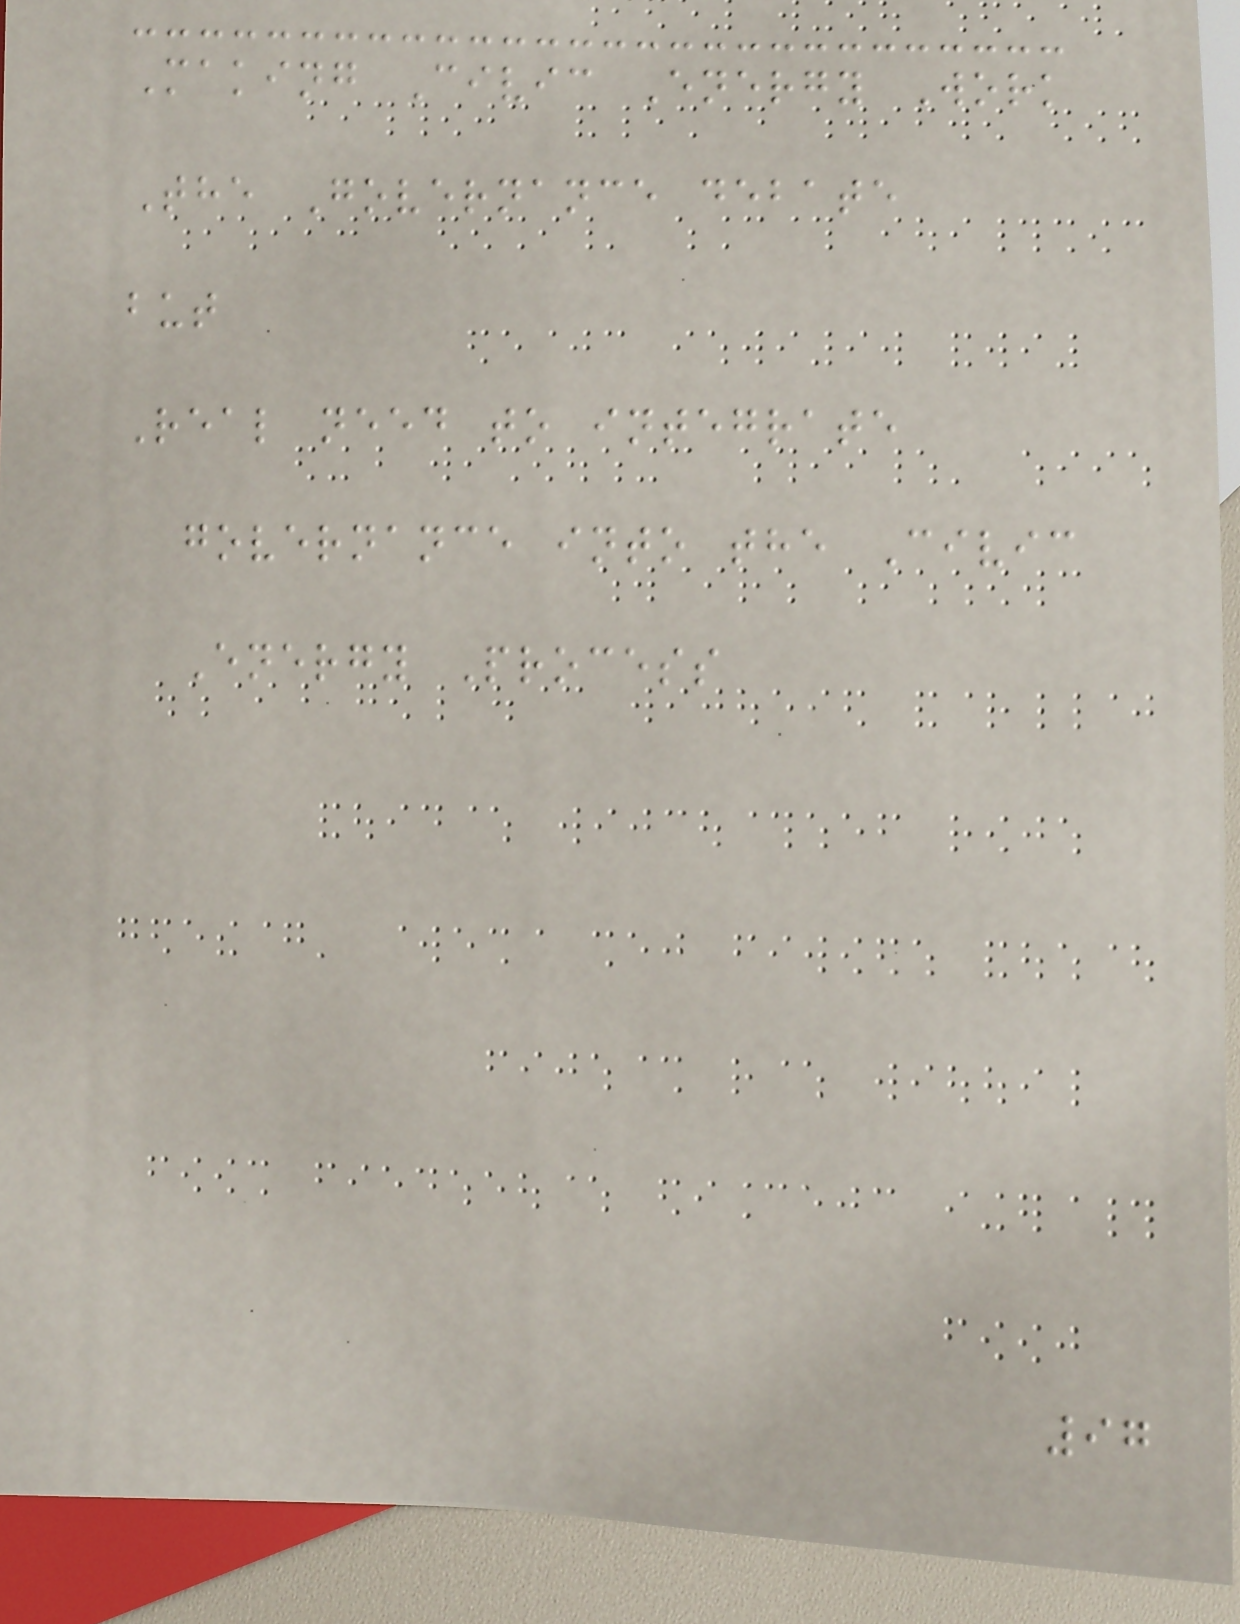Making Civic Energy Work
The Governance debate
but
Real need to integrate
governance into the Civic
Energy Process
97
